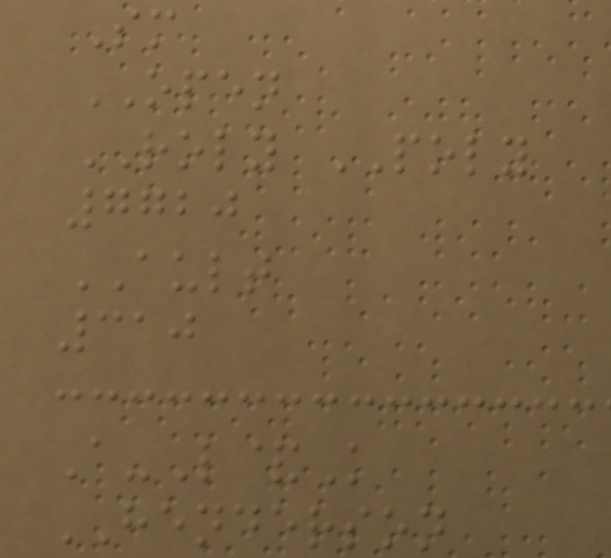Sm
OPEN
ROLY POLY
7720
AULT
310
A-L&K
HENDERSON
